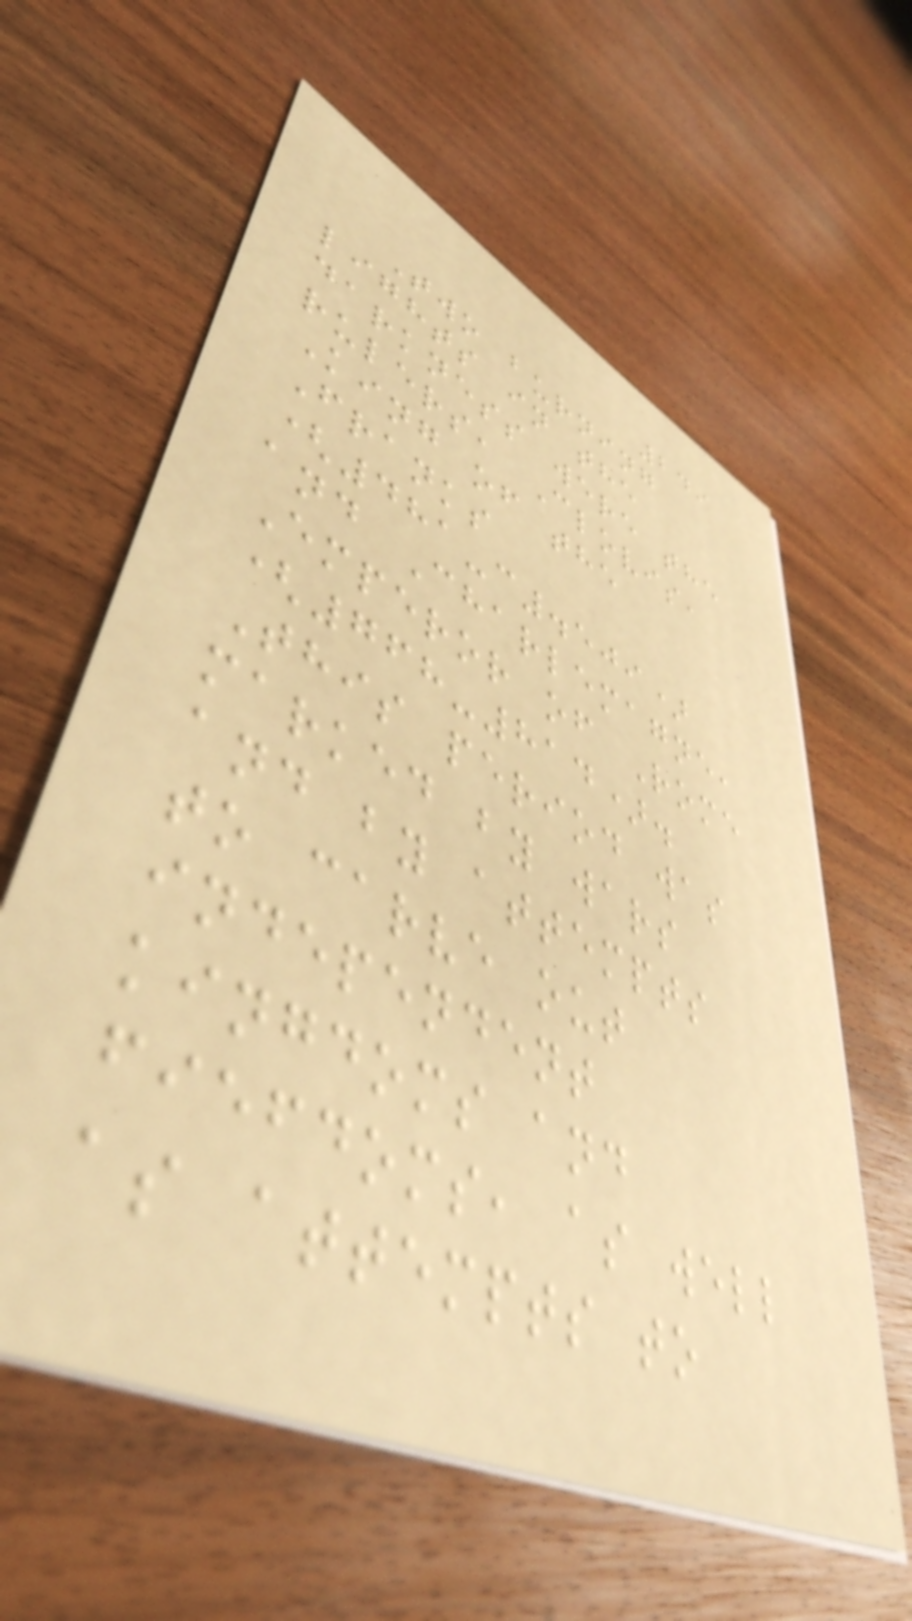249
Two burning
lights in the
darkness were the
rulers, Clovis,
King of the
Franks
(481-c.509)
and Charlemagne,
Emperor of Rome
(768-814).
This period was
marked by wars
and by attempts
to carve out
independent
kingdoms and
fiefdoms, as well
as attempts to
